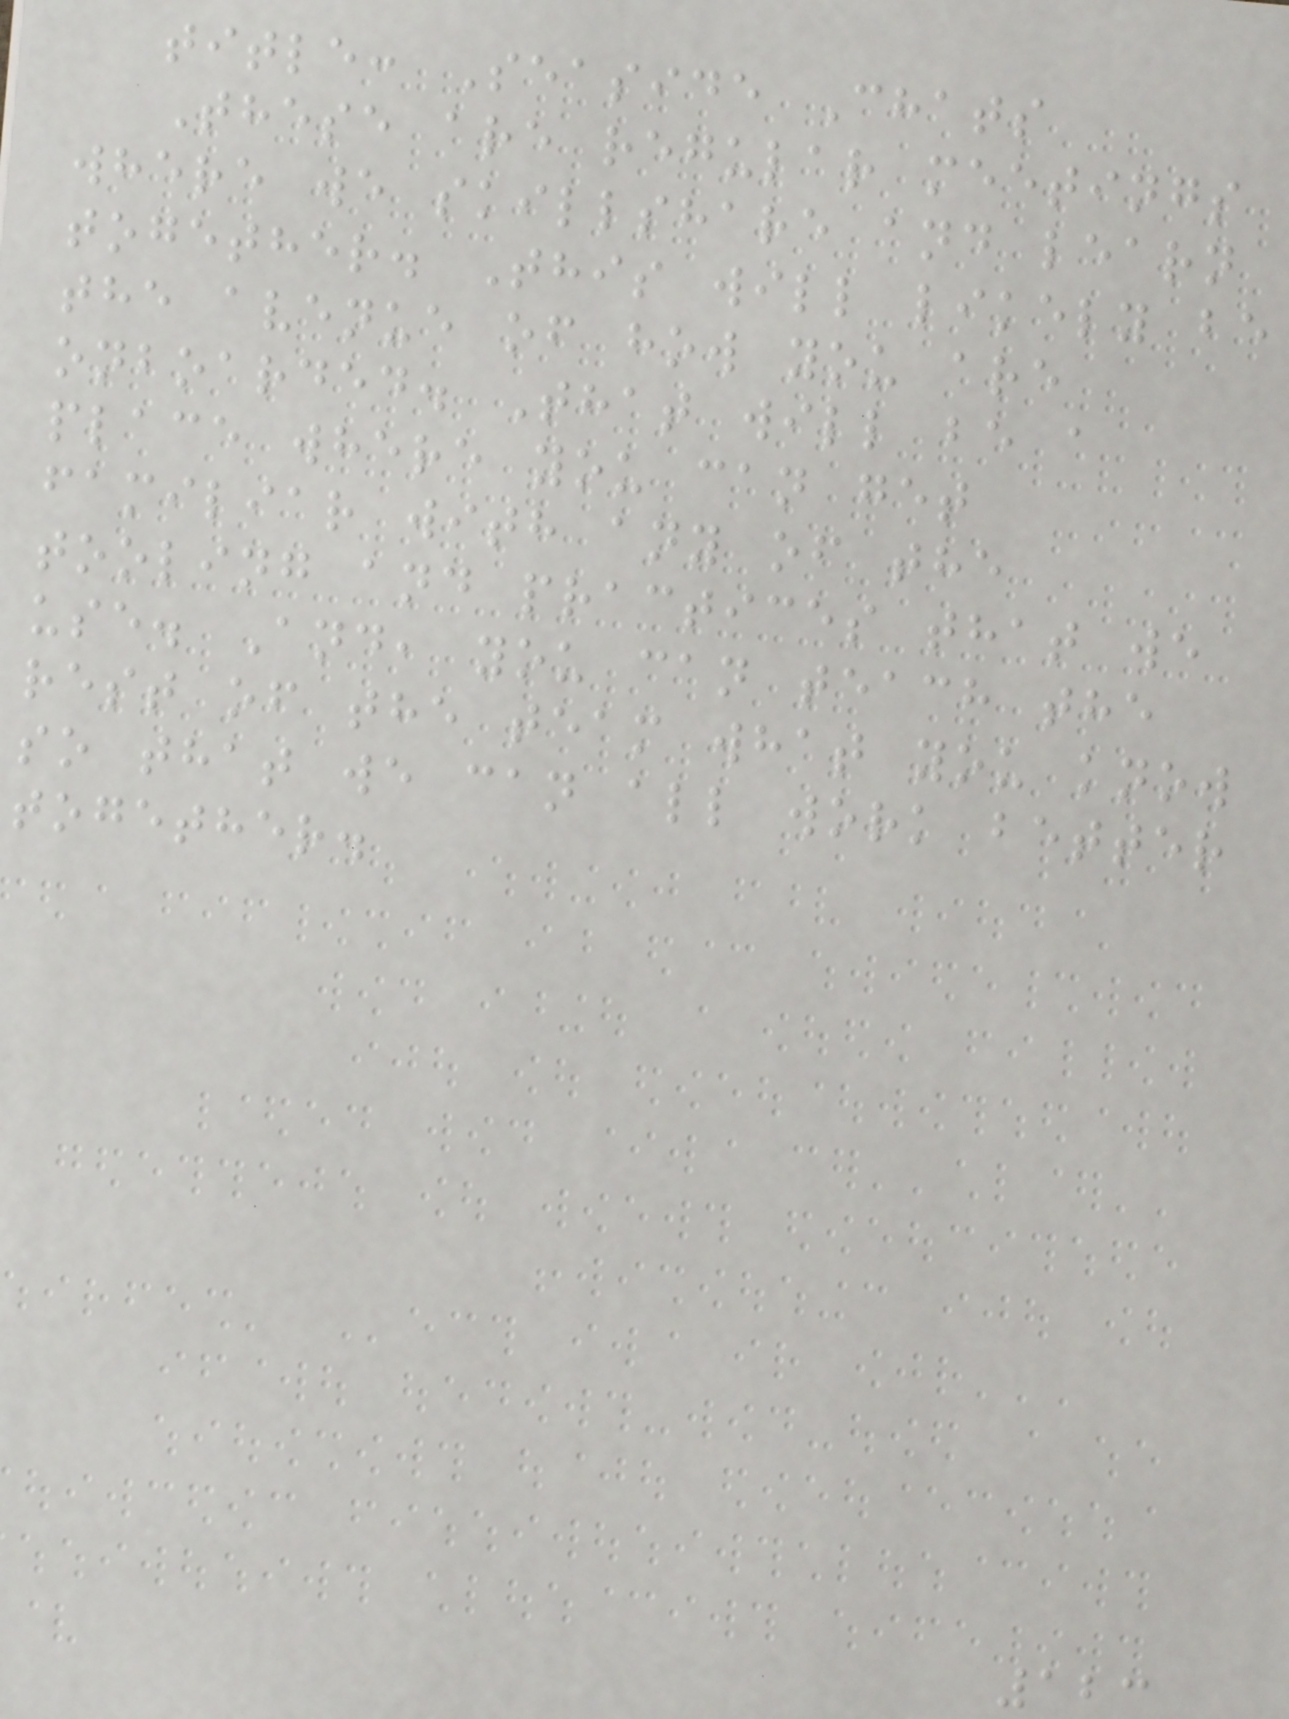title: Seaside Chats
These are regular meetings
where we skillshare and learn
together. This will likely be
the avenue of how you are
onboarded. That will be a
place where you can get
familiar with any of the
tooling and practices that we
use. And, you can teach the
rest of the team what you know
so that we can all work better
together.
